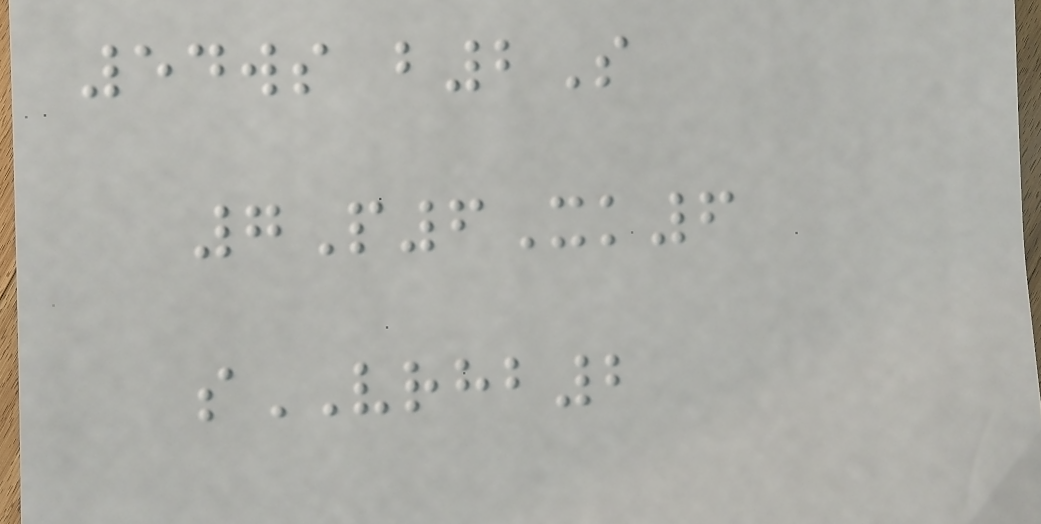54ws b2S
7P6Xk6
sVRHB2
